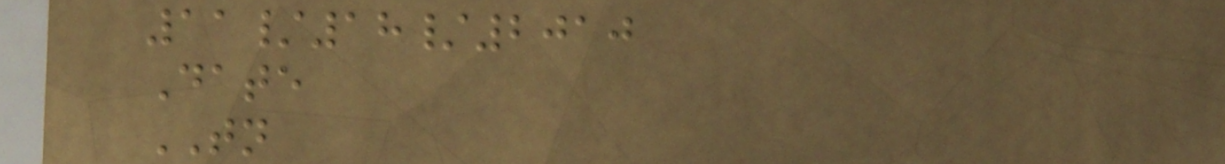11/18/2010
Date
TN
